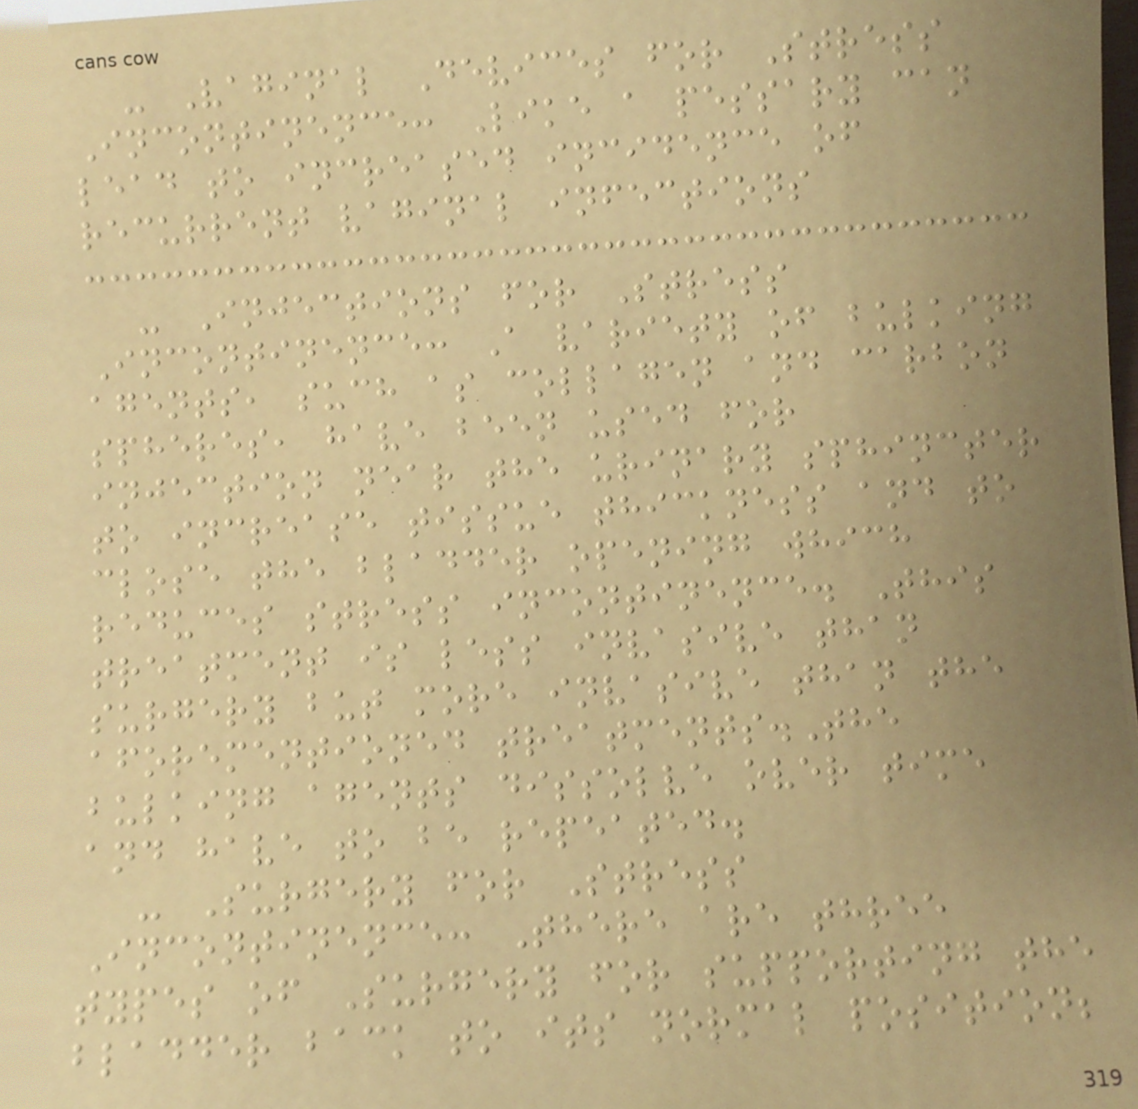- Vaginal Devices for Stress
Incontinence: Like a pessary can
lead to increased incidence of
recurrent vaginal infections
- Injections for Stress
Incontinence: A variety of bulking
agents, such as collagen and carbon
spheres, have been used for
injection near the urinary sphincter
to increase tissue thickness and to
close the bladder opening which
reduces stress incontinence. This
treatment is less invasive than
surgery but more invasive than the
aforementioned treatments.The
bulking agents dissolve over time
and have to be repeated.
- Surgery for Stress
Incontinence: There are three
types of Surgery for supporting the
bladder back to its normal position;
